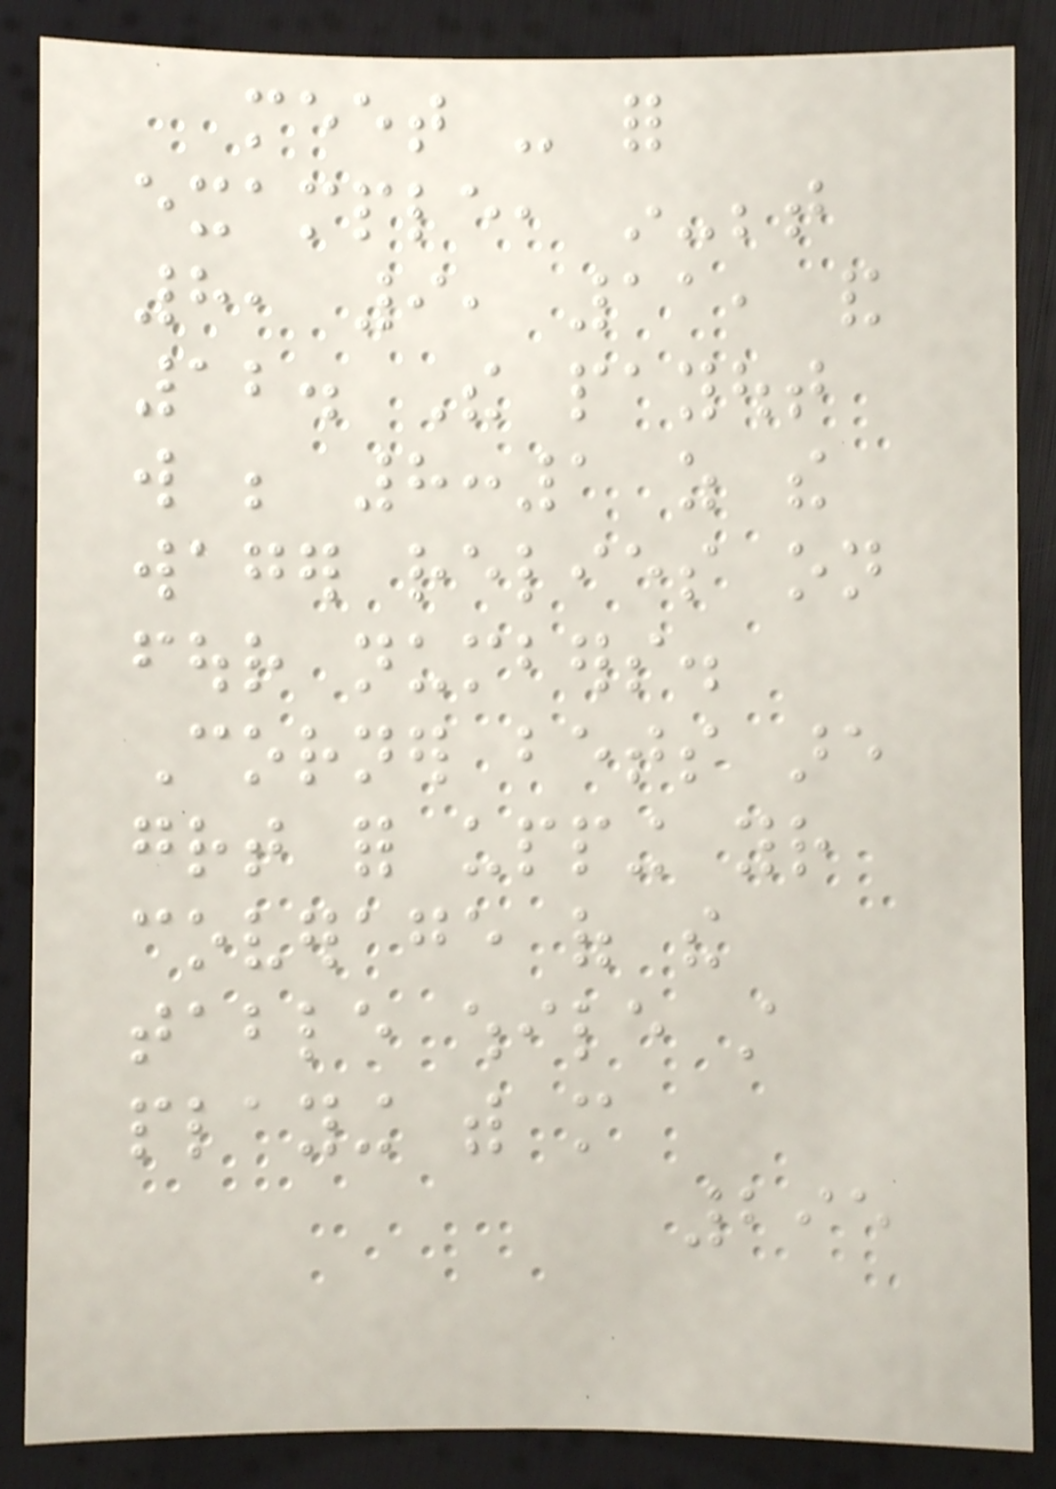meet - for
example, in-between
8, 9, 11, and
12. The payout
will be 8:1 as the
wager relies on
four numbers.
Corner bets are
great for upping your
coverage of the
table while still
playing with more
295
